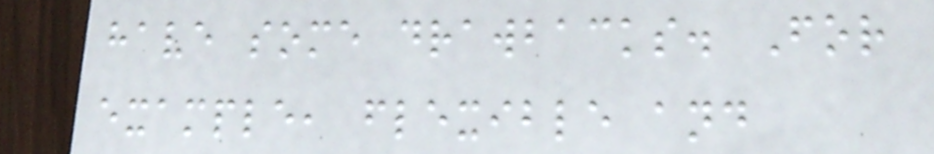have some drawbacks. For
example, flexible and
